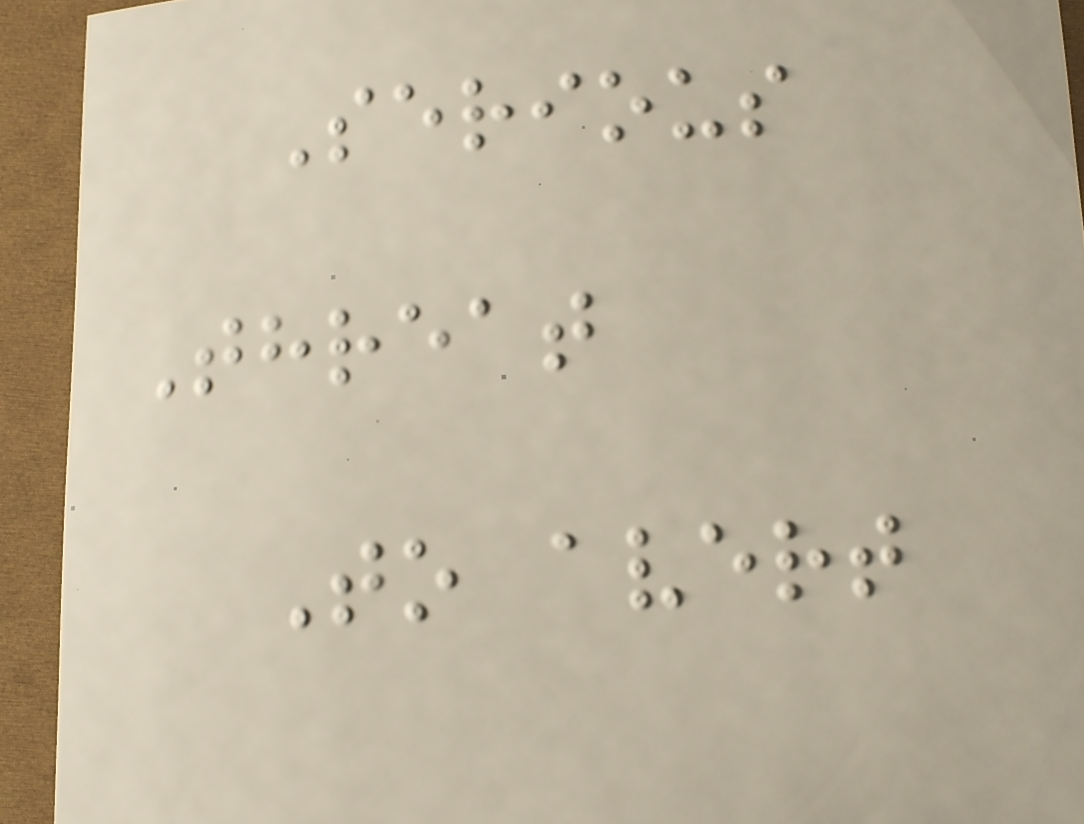Serious
Threat
To avert
